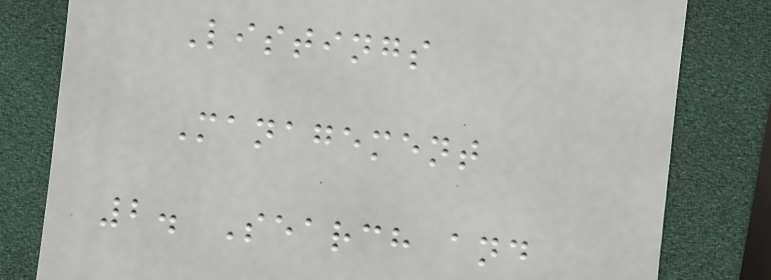Listings
Management
2. Search and
